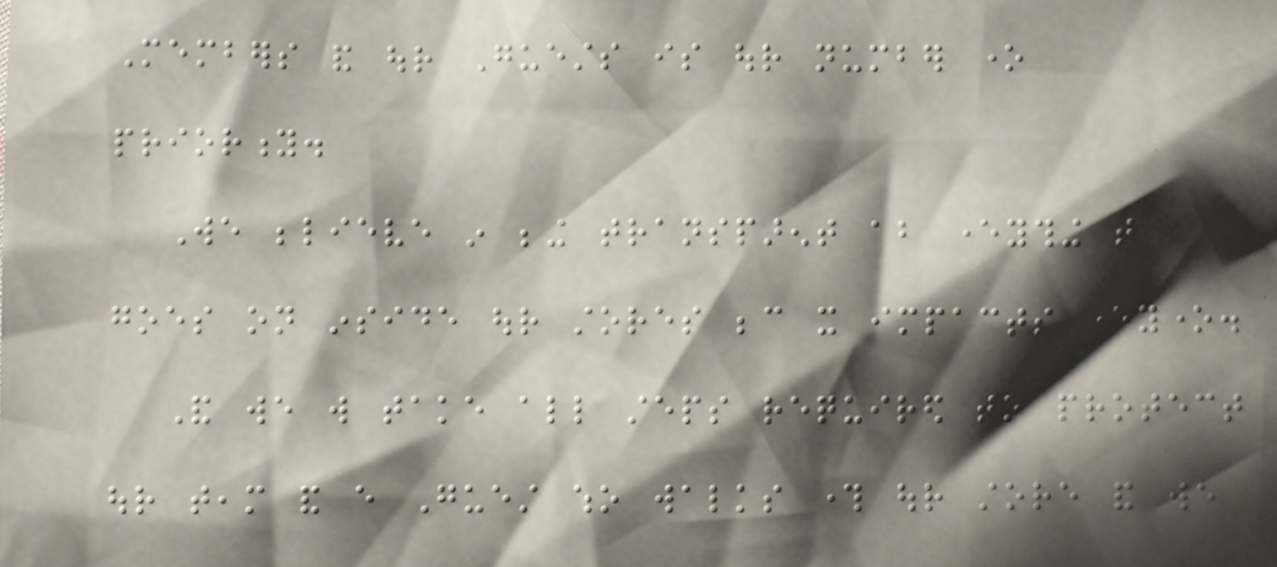Members and our Guests is our number one
priority.
We believe in being transparent about everything that
goes on inside our stores because it impacts everyone.
And we will take all steps required to protect
our team and every Guest who walks through our store and we
